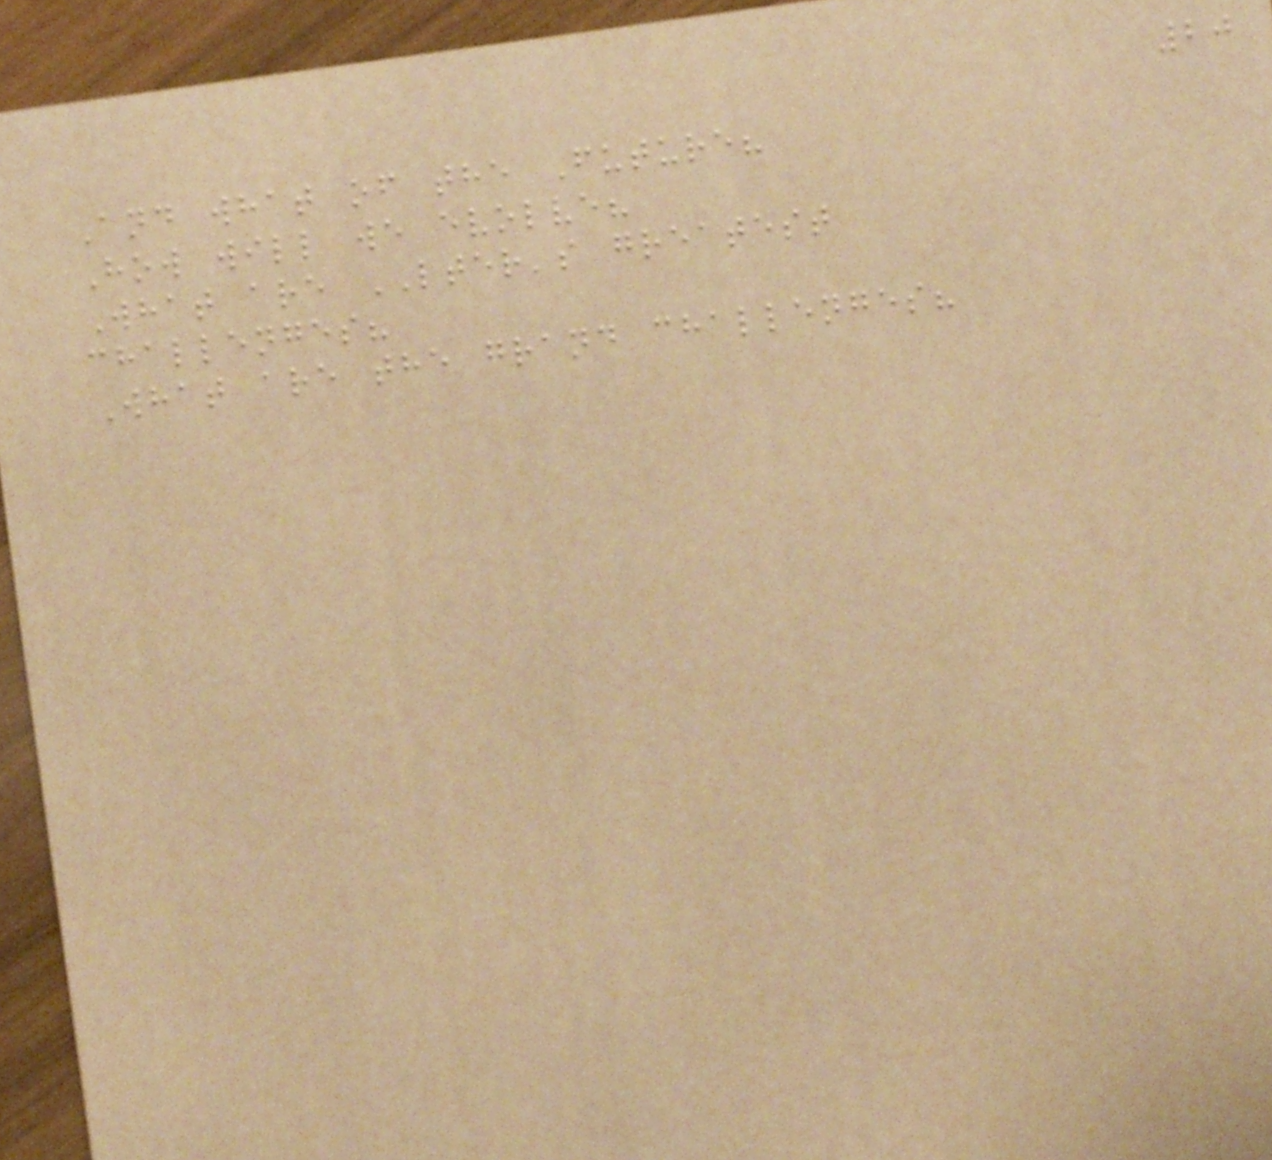20
And what of the Future?
How will we evolve?
What are LTER's greatest
challenges?
What are the grand challenges?
